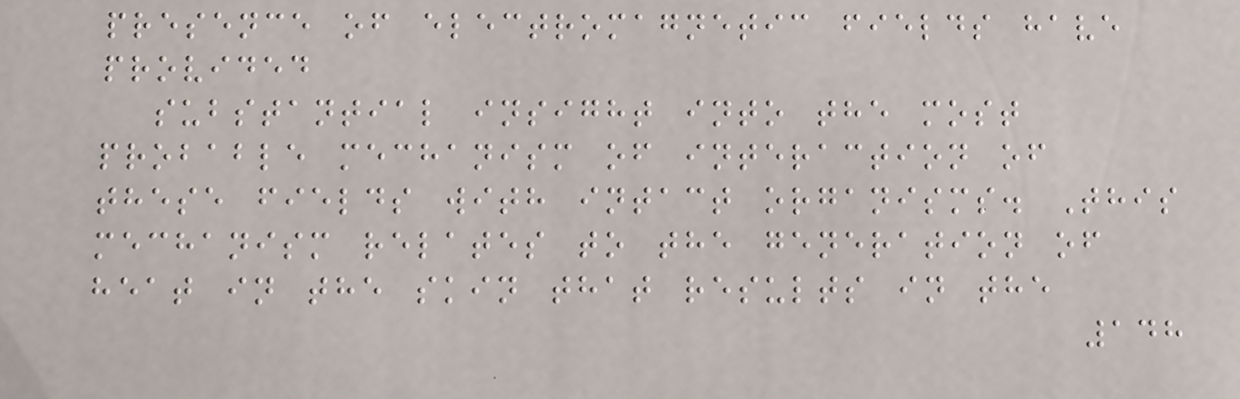presence of electromagnetic fields have
provided
substantial insight into the most
probable mechanism of interaction of
these fields with intact organisms. This
mechanism relates to the generation of
heat in the skin that results in the
148
